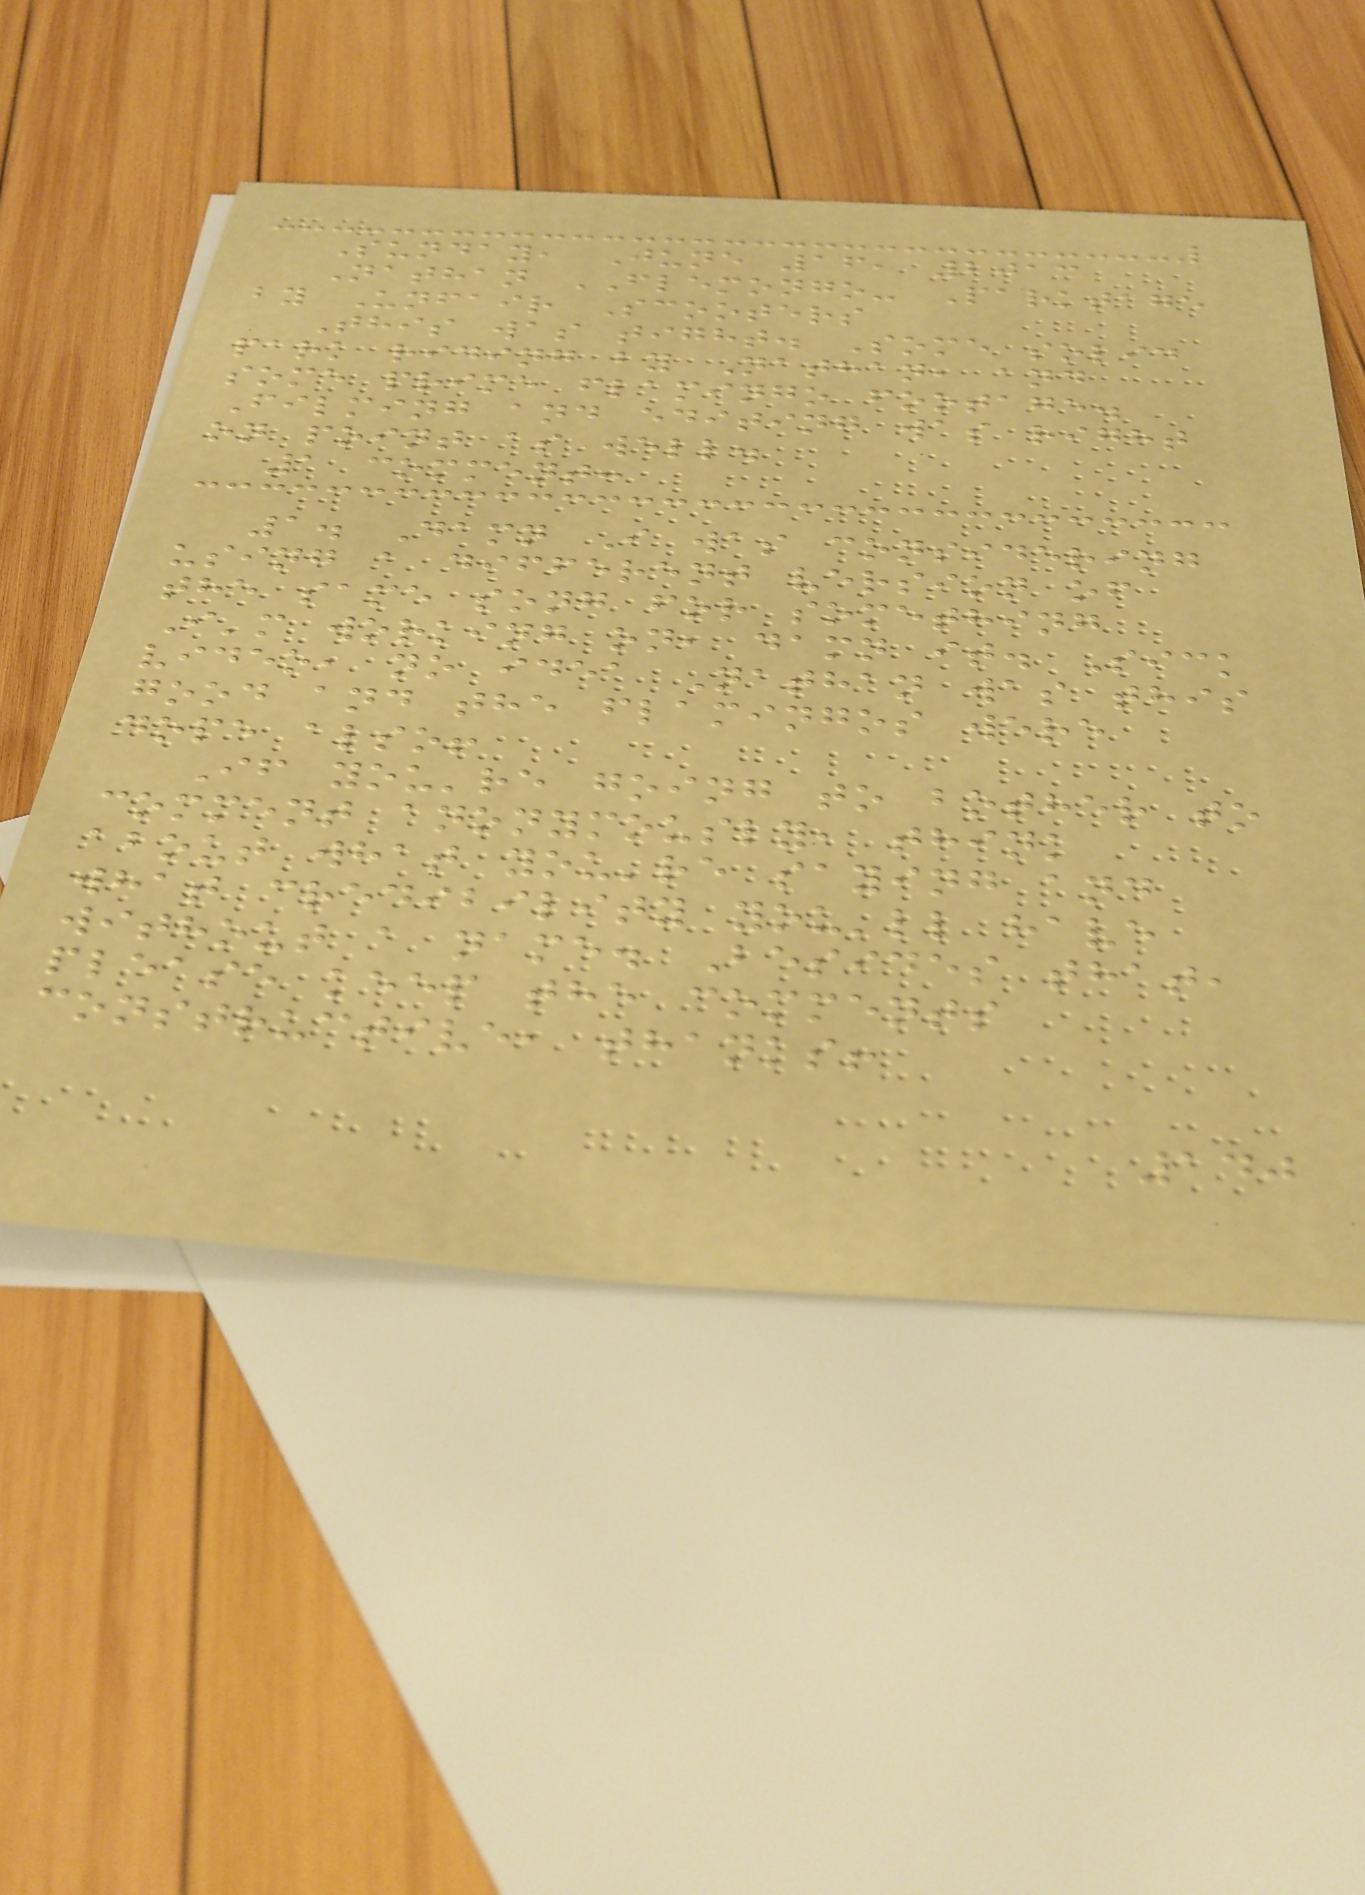Sunday, June 16, 2013
Nathan FLEMONGO- Parktage
by Unfair Scooters
This was tight. Some solid
park riding by Nathan, and
some prime flamingo footage.
Filming and editing was right
on point as well.
1 comment:
1. Damn I was considering
using a different version of
the same song for something
I'm working on, damn it. Sick
video, no idea Nathan was this
good and the flamingos were
dope also!
If you're going to bother to
comment anonymously, think
about what you're saying and
what credibility you'll have
without a name. Besides that,
please keep the comments
constructive, thanks!
140
